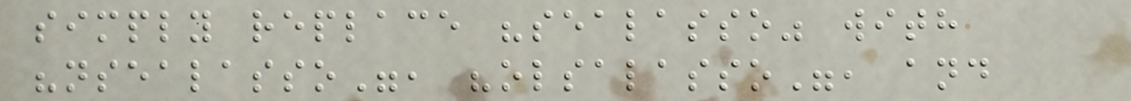simply replace "sealasso" with
"nsealasso", "olsalasso", and
